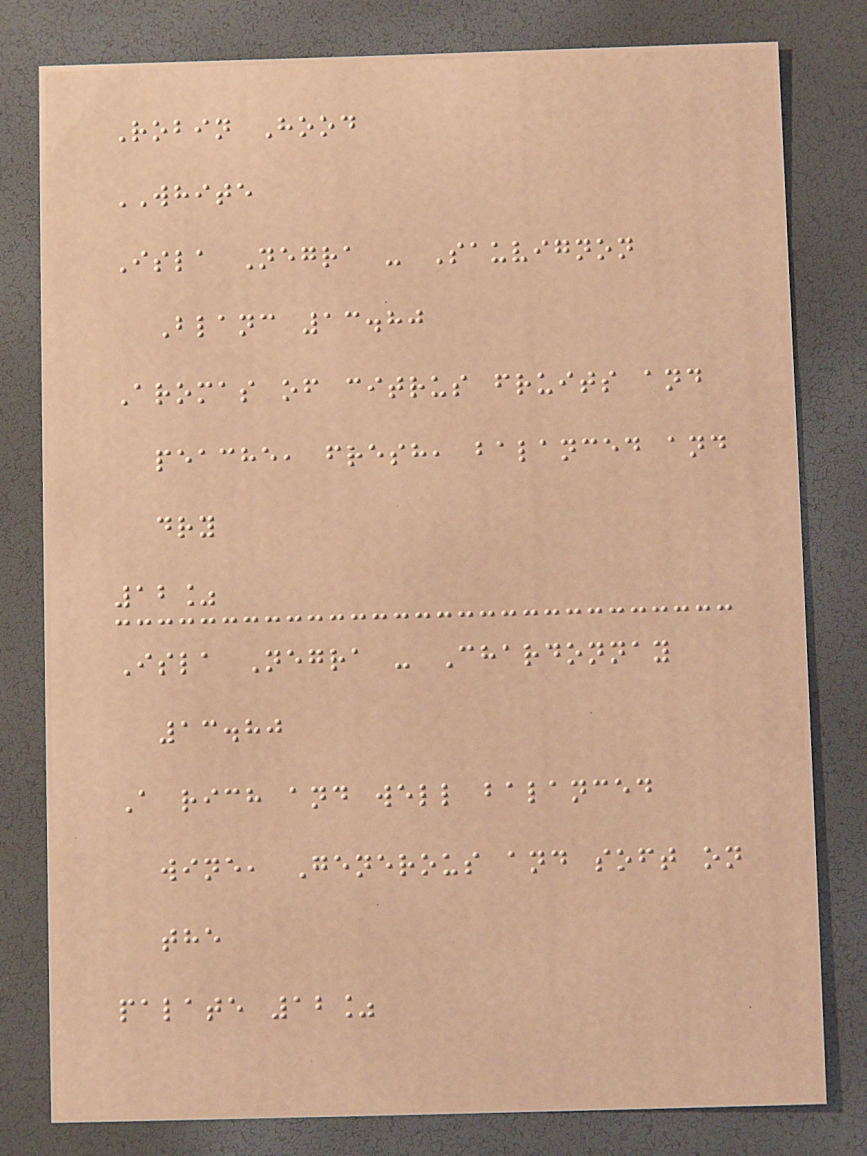Robin Hood
WHITE
Isla Negra - Sauvignon
Blanc 13.80
Aromas of citrus fruits and
peache, fresh, balanced and
dry
12%
Isla Negra - Chardonnay
13.80
A rich and well balanced
wine, Generous and soft on
the
palate 12%
